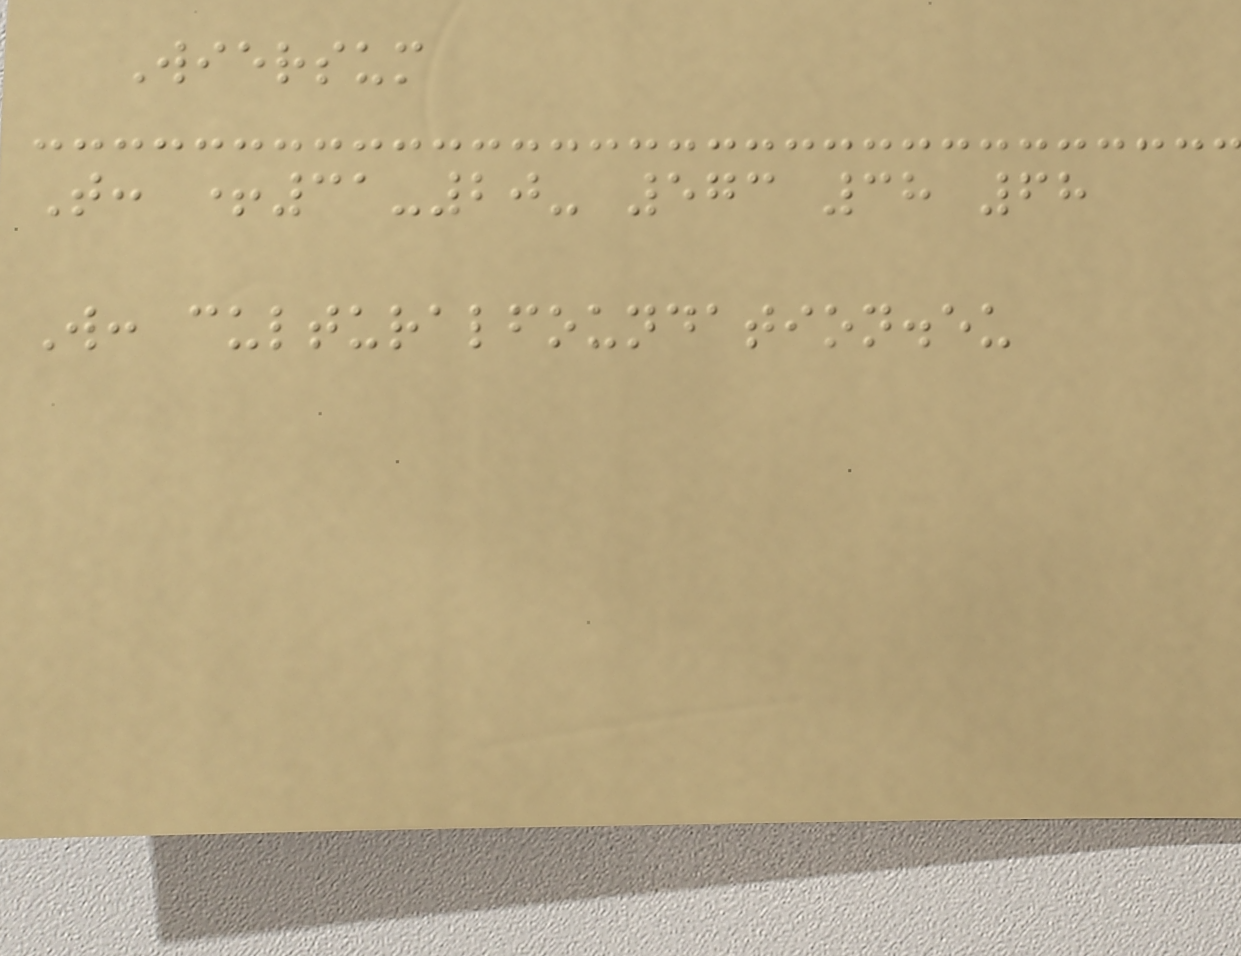Wiersum
T: +31-20- 573 38 68
W: culturalfoundation.eu
